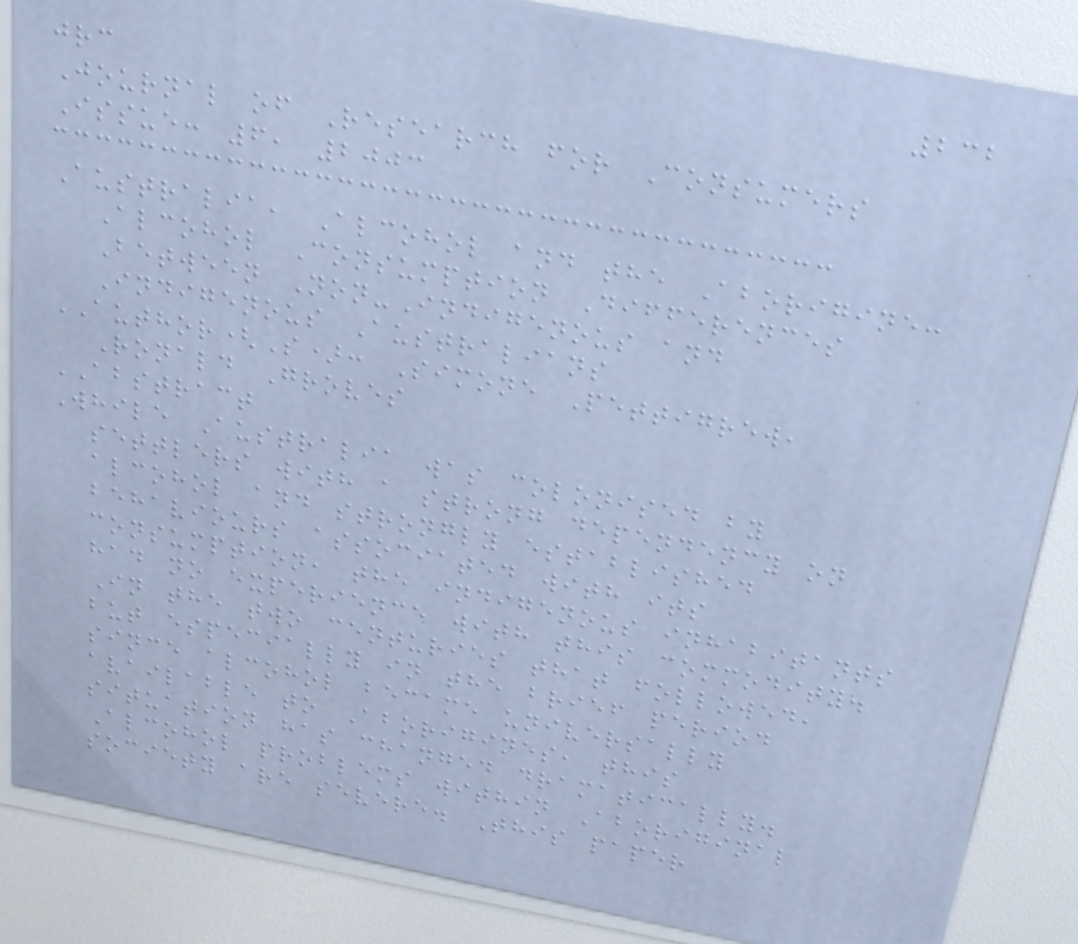232
jrc
Journal of Research for Consumers
Issue: 6, 2003
Australia, Alcohol and the Aborigine:
Alcohol Consumption Differences
Between Non-Indigenous and
Indigenous Australians
AUTHOR(S): Simone Pettigrew,
Ronald Groves
ABSTRACT
While Australia was colonised by
settlers with a strong dependency on
alcohol and strongly established
behaviours associated with its
consumption, the indigenous inhabitants
had no experience with this commodity.
In the two centuries that followed,
but especially in the brief period
since alcohol became universally
available to Aborigines, this
situation has changed dramatically.
Alcohol problems within Aboriginal
society are severe. This paper
